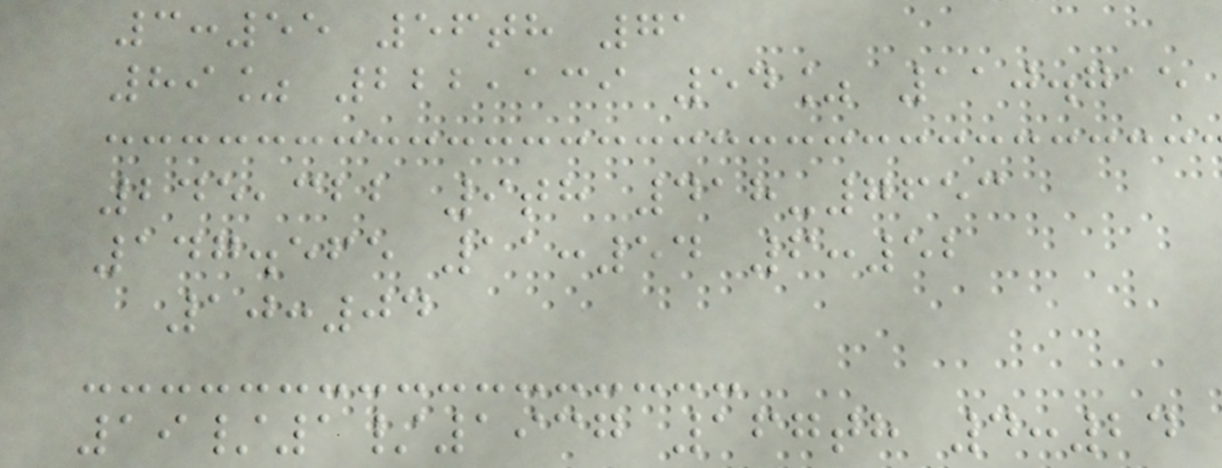3:55 56th 71
89% 222,139 54% 110.715
245,322 9th 418-7653
147.565 11:54 6:52
10:04
19/1/1937 167th 4:24
